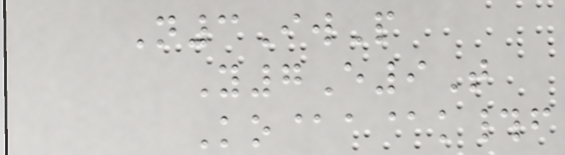N3IwP
Y7E9T
Ko@a@k#f
